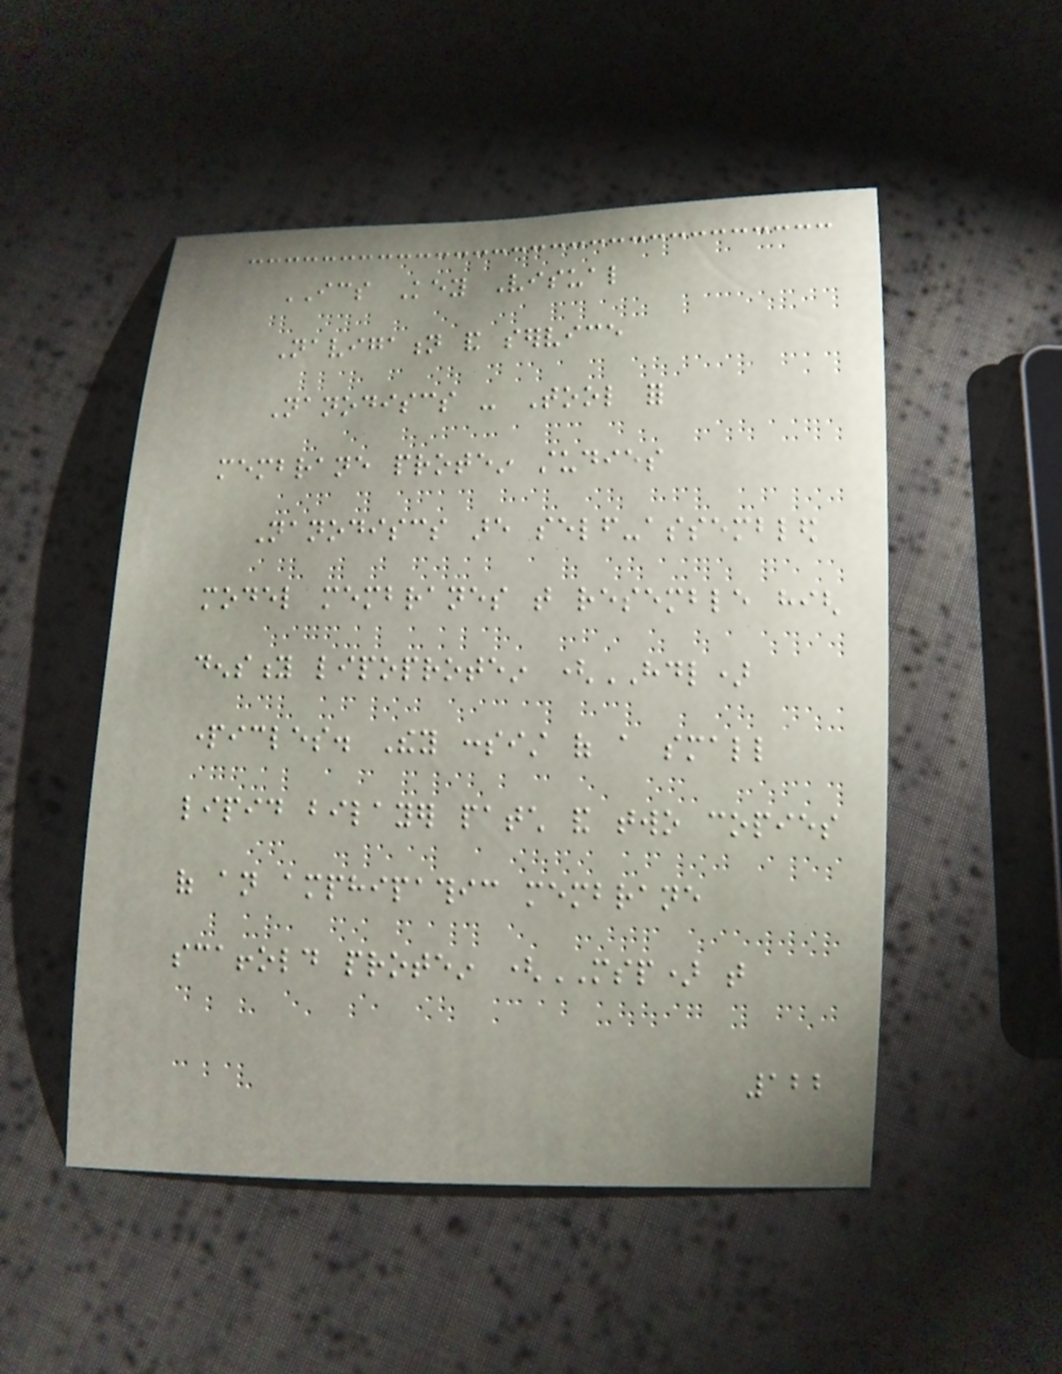ICS Key Visual
Navigation and service
Nanodiscs - Tool for
membrane protein studies
Nanodiscs are self-assembled
model membranes that resemble high
density lipoprotein (HDL)
particles. They consist of a small
lipid bilayer patch and two copies
of an amphipathic membrane
scaffold protein (MSP) that
122
